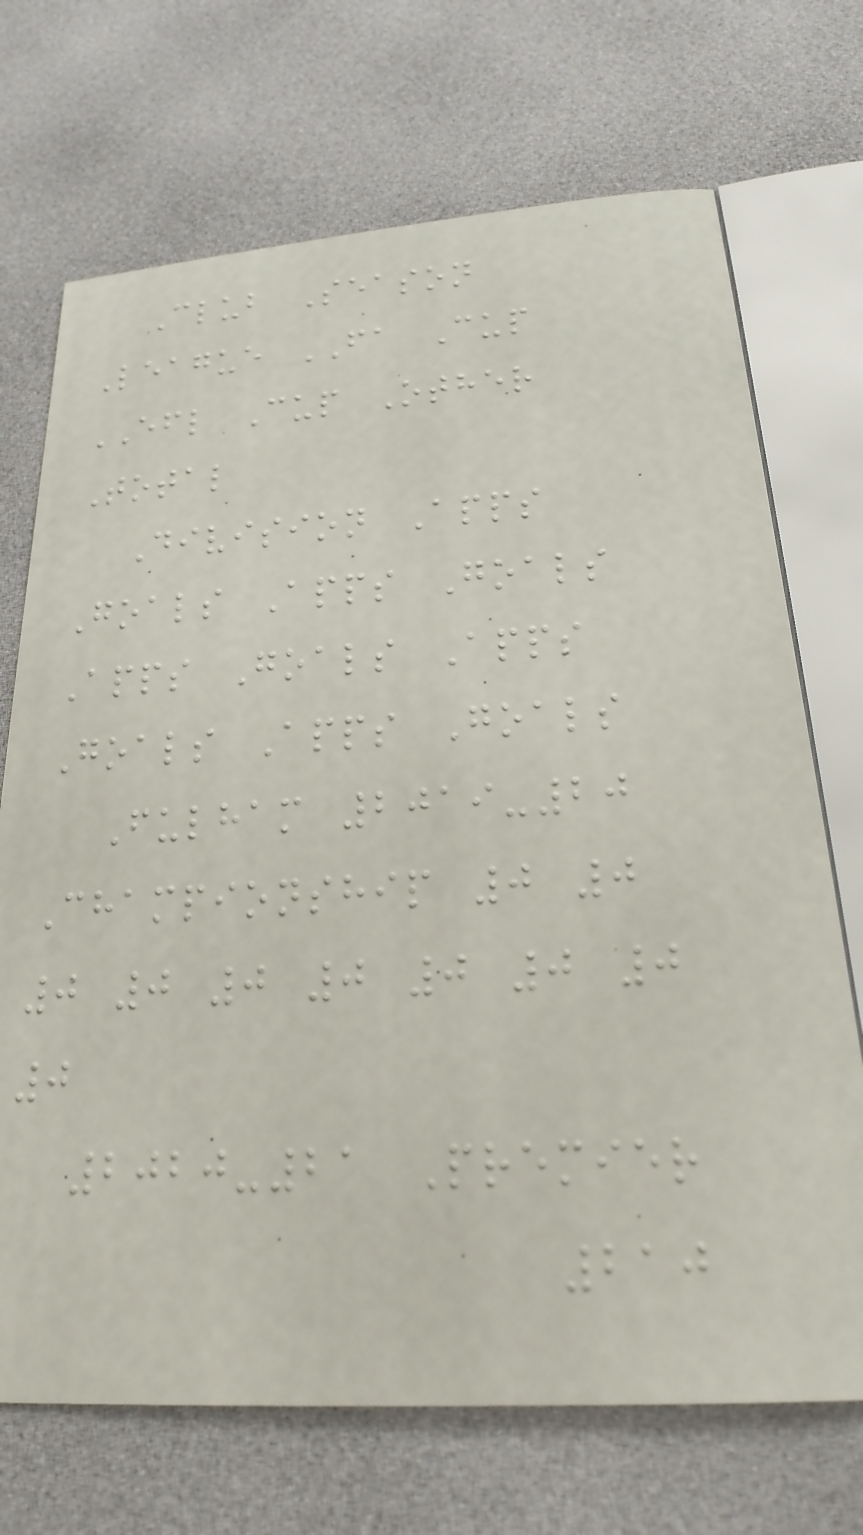Club Season
League FA Cup
EFL Cup Other
Total
Division Apps
Goals Apps Goals
Apps Goals Apps
Goals Apps Goals
Fulham 2019-20
Championship 0 0
0 0 0 0 0 0 0
0
2020-21 Premier
210
